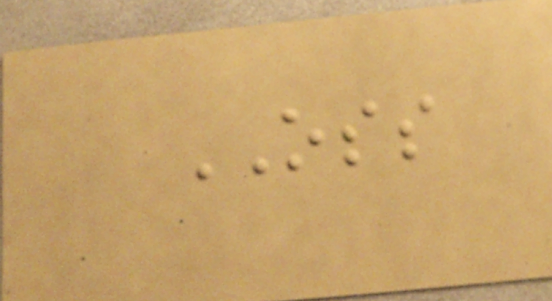OSS
